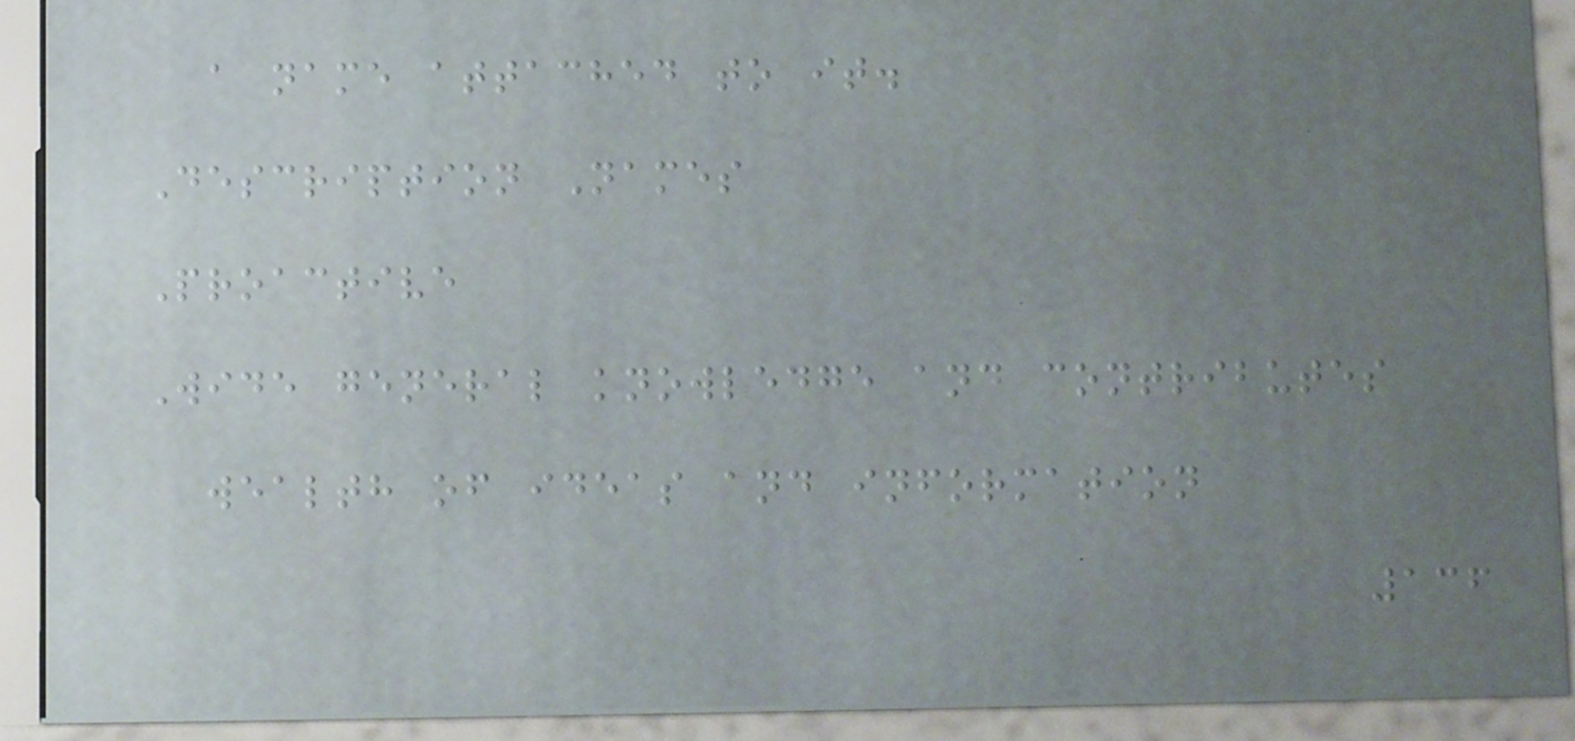a name attached to it.
Description Names
Proactive
Wide general knowledge and contributes
wealth of ideas and information
136
